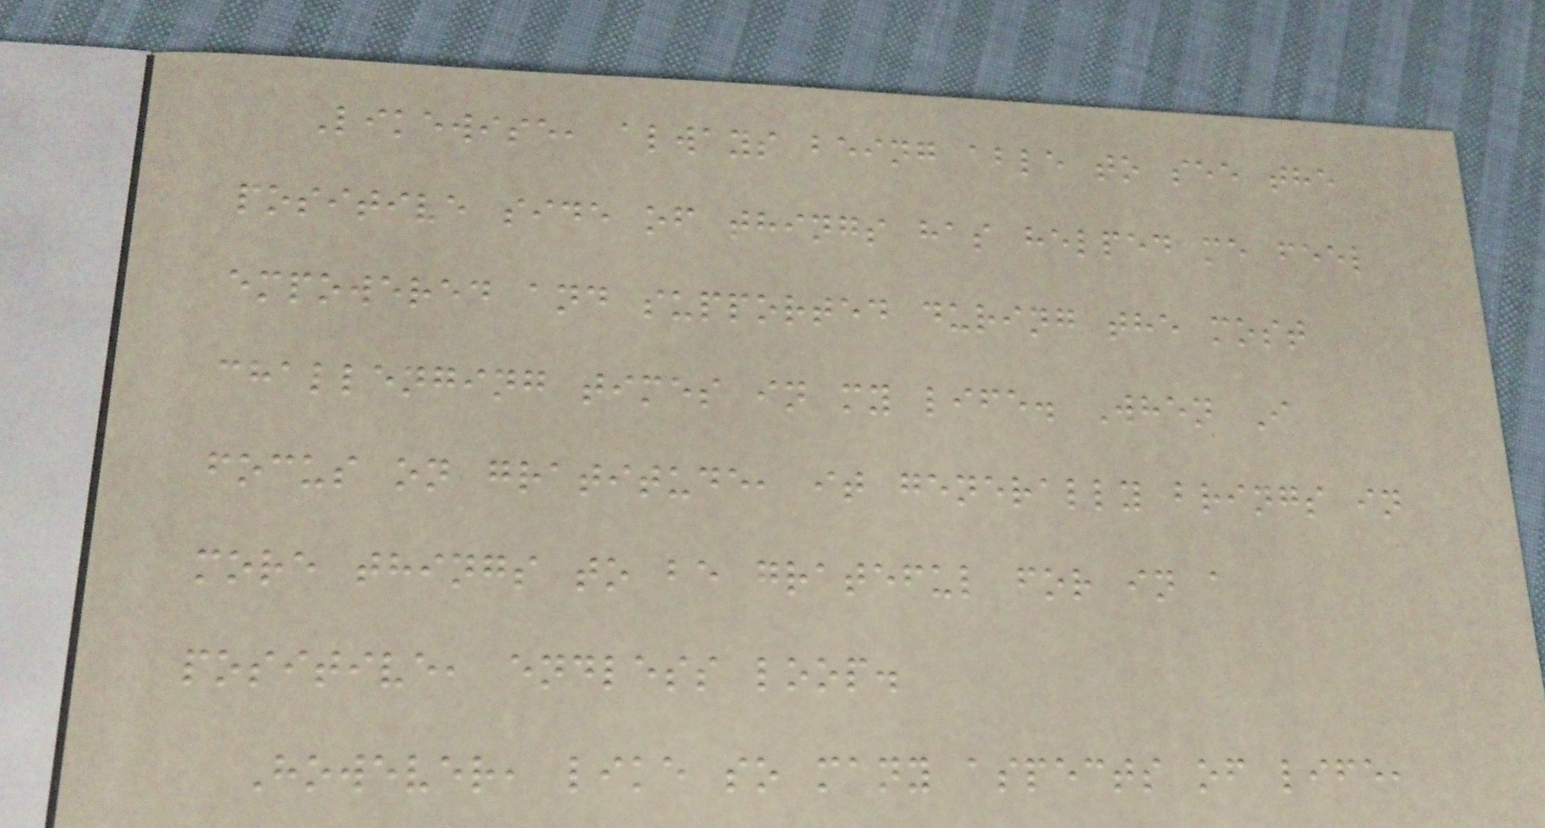Likewise, always being able to see the
positive side of things has helped me feel
empowered and supported during the most
challenging times in my life. When I
focus on gratitude, it generally brings in
more things to be grateful for in a
positive, endless loop.
However, like so many aspects of life,
